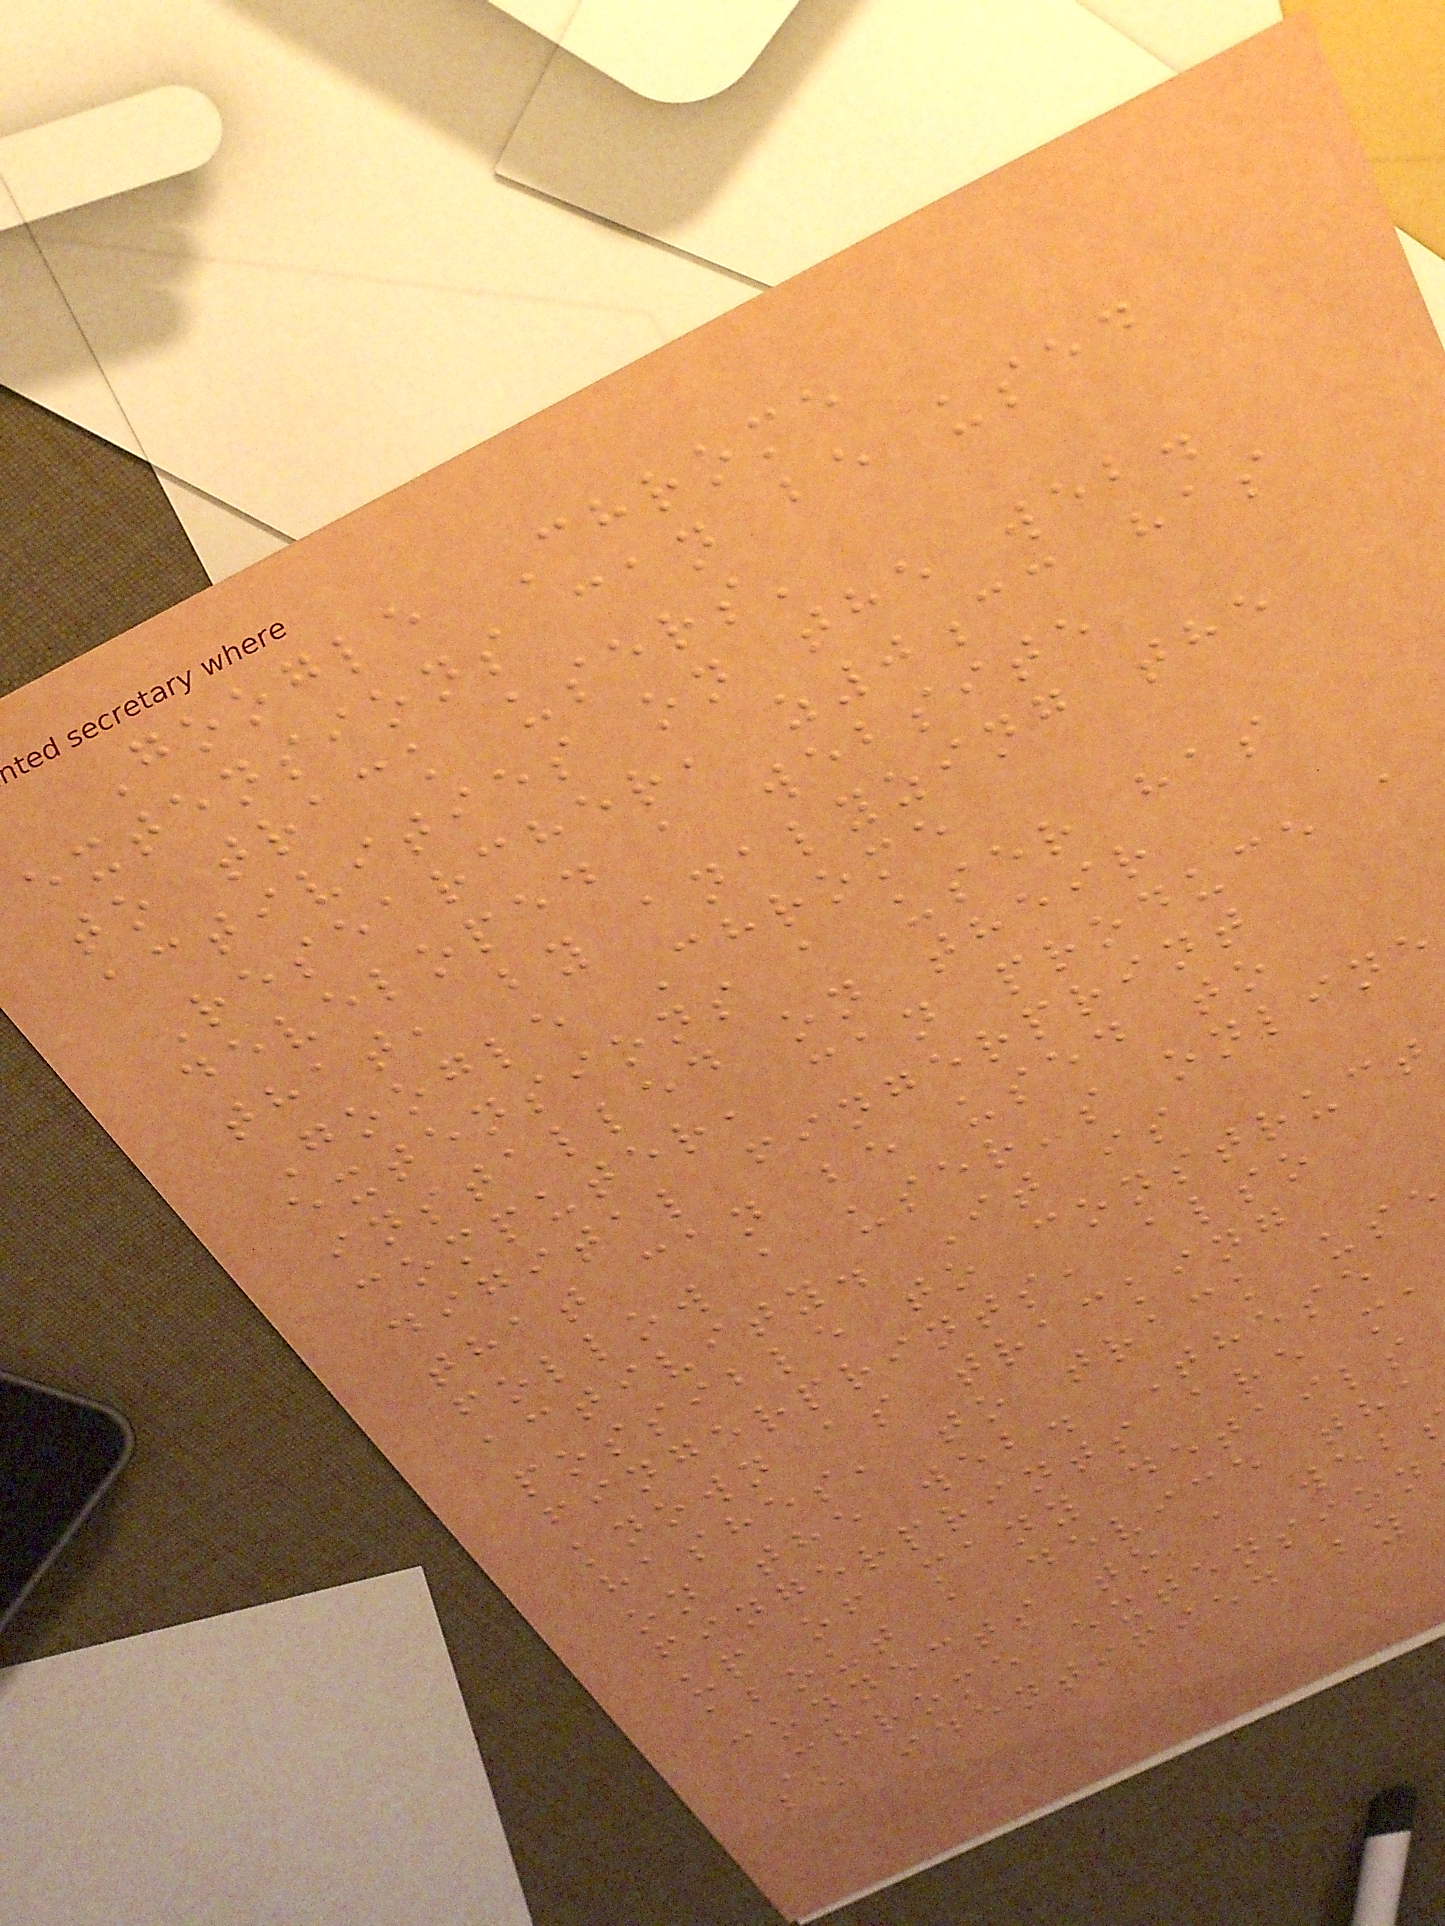Google Chrome
extensions can be used
to track users'
activities on the web.
Researcher, z0cc has
developed a website
that, by analyzing the
Google Chrome
extensions a user has
installed on their
computer, can produce a
digital fingerprint
that can be used to
follow a user's online
activity. It is
possible to construct
fingerprints, also
known as tracking
hashes, to track use
on the web. These
fingerprints are ma
up of many details
about a device tha
connects to a web
Chrome extension
be identified by
